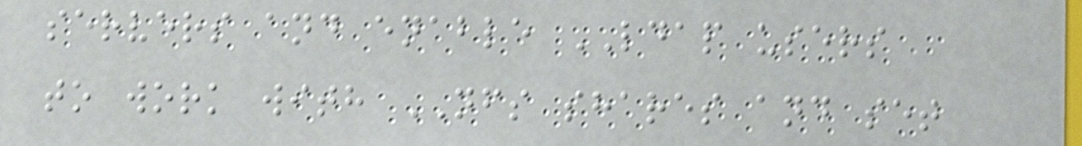servers and enable LDAP users
to work with NFS shares and set
